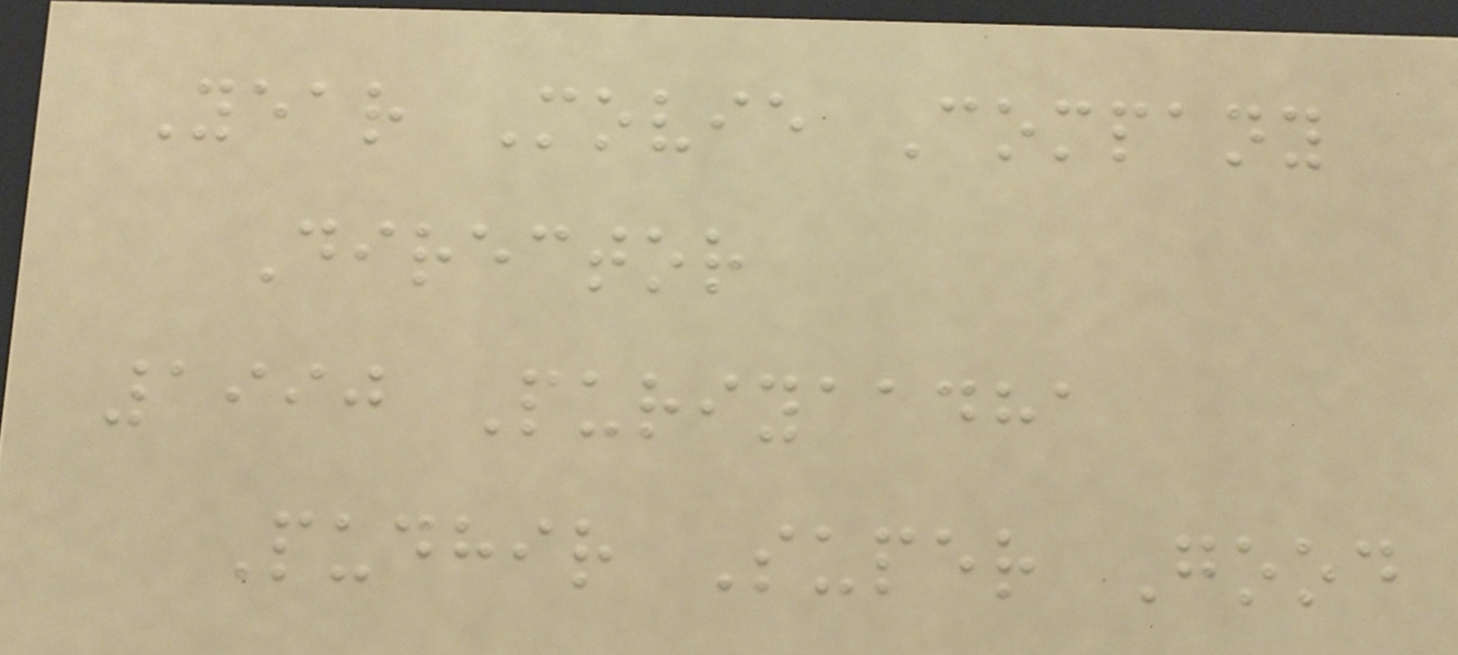Year Movie Company
Director
1990 Puriyaadha
Pudhir Super Good
